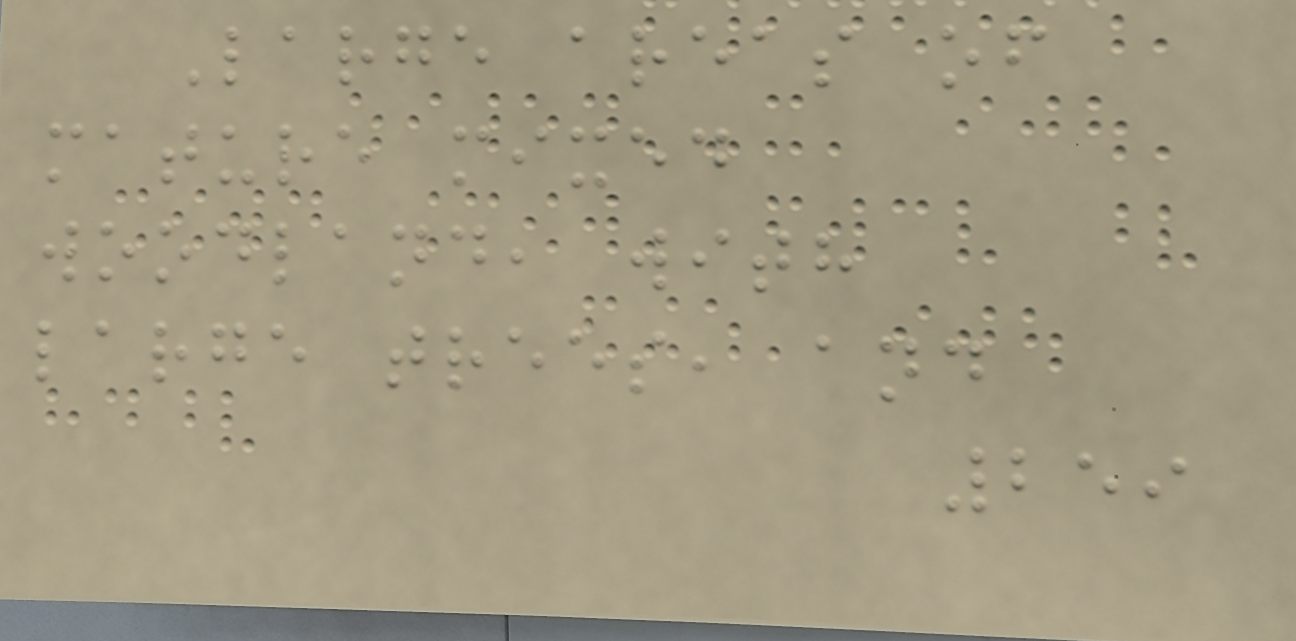Large areas of
mature mixed
woodland, with
large trees, and
259
